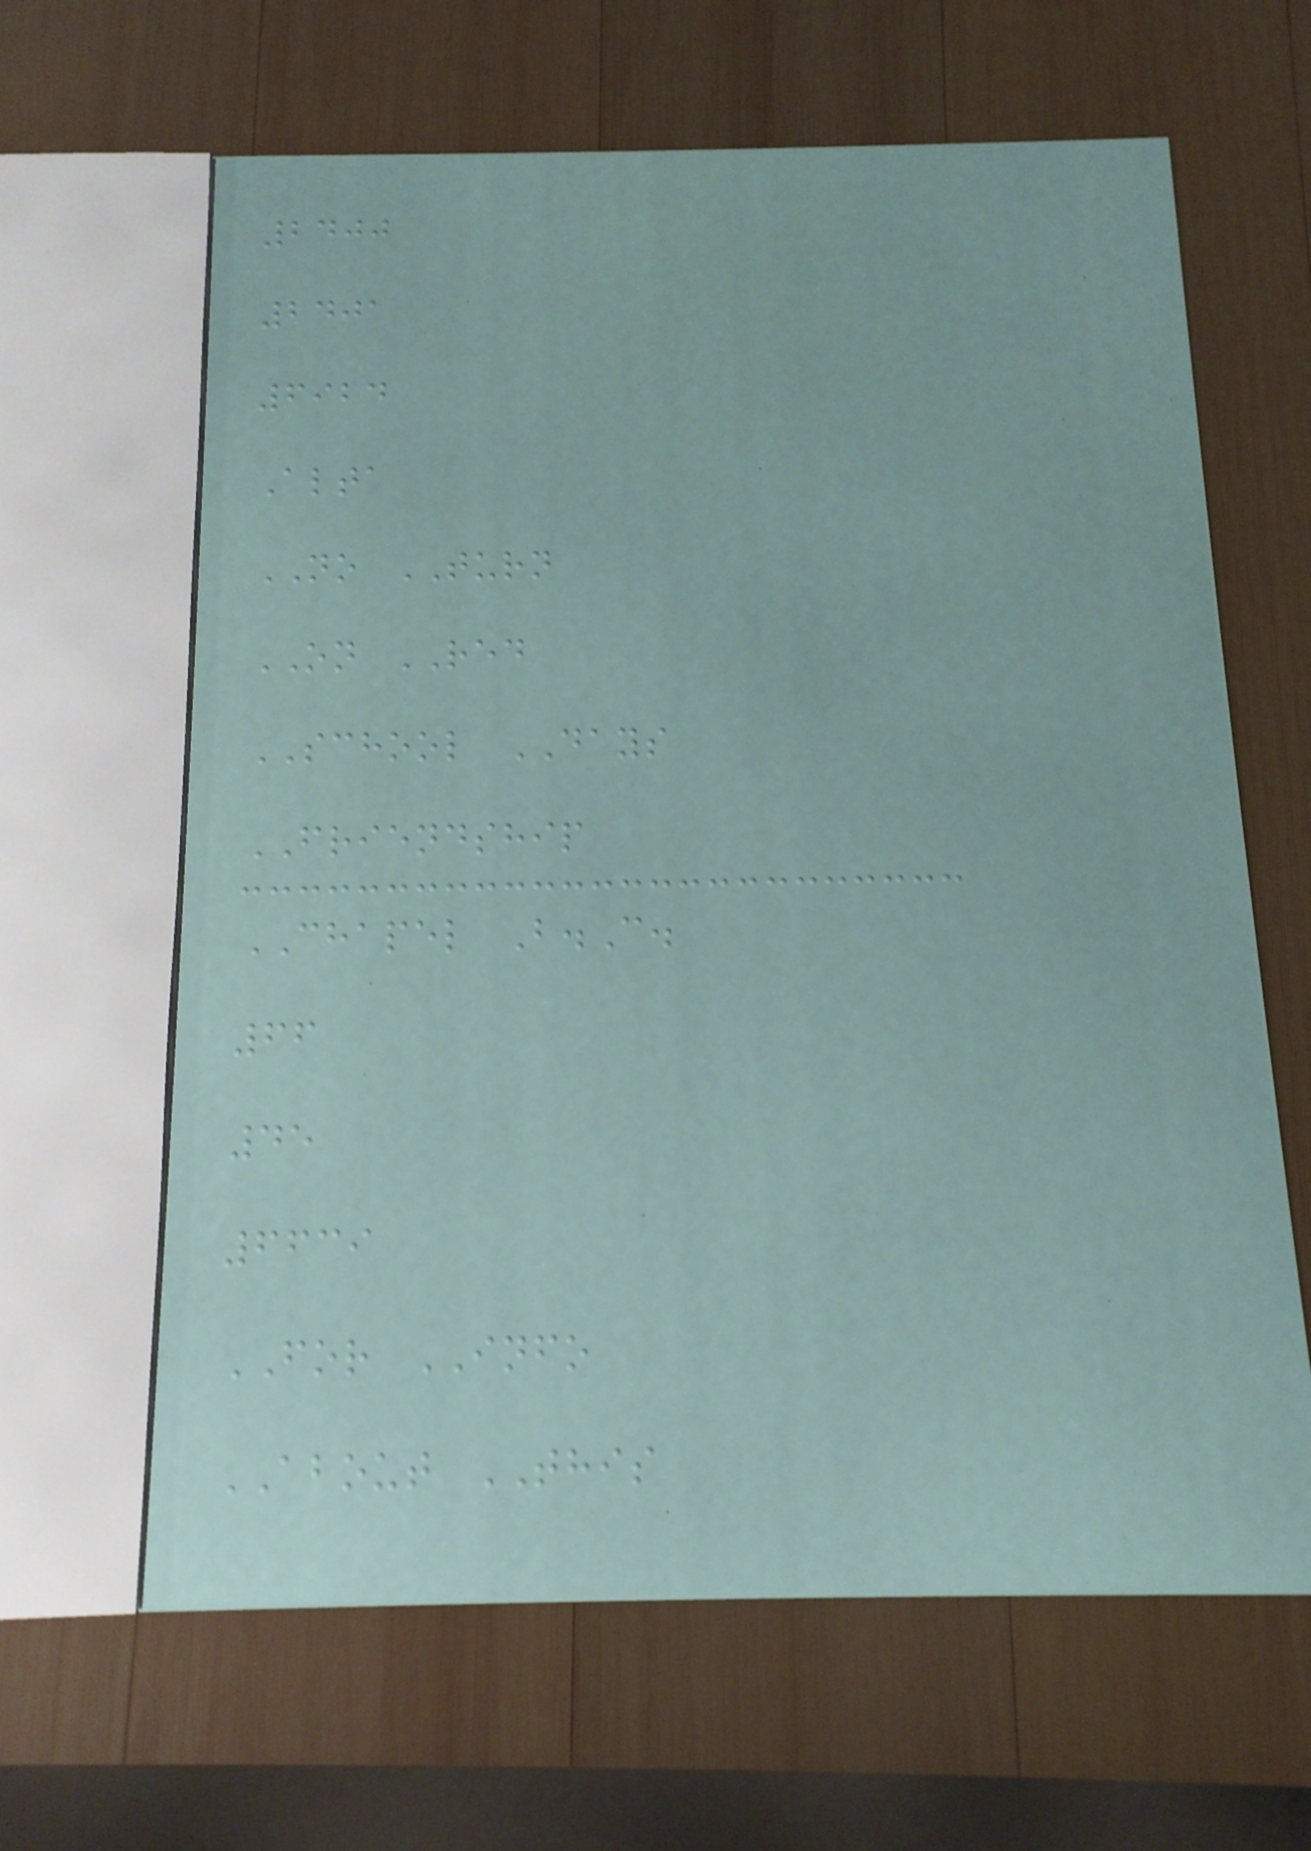2400
2401
6924
Alta
NO TURN
ON RED
SCHOOL DAYS
FRIENDSHIP
CHAPEL B.C.
66
45
6639
FOR INFO
ABOUT THIS
